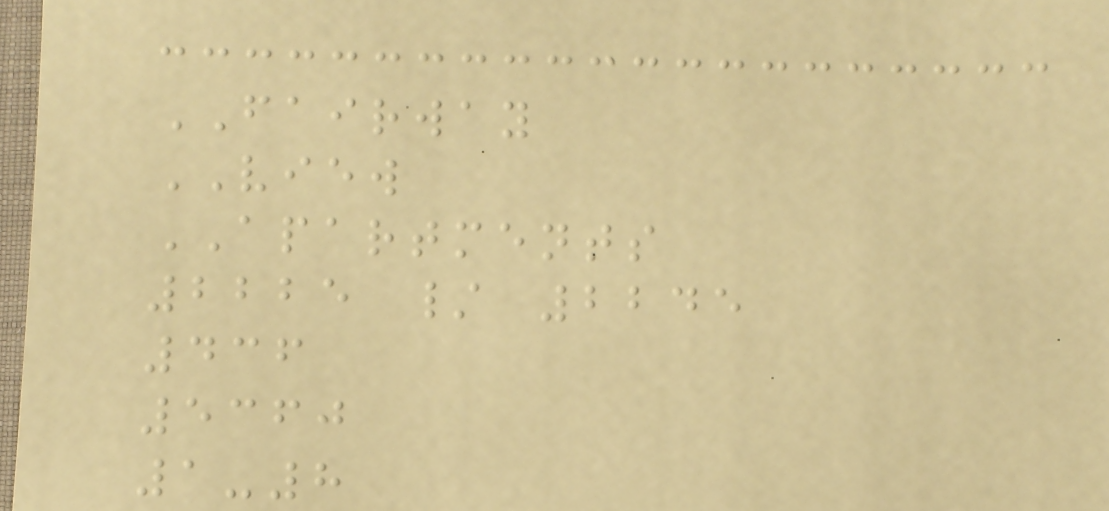FAIRWAY
VIEW
APARTMENTS
2225 / 2245
436
5360
1-8
